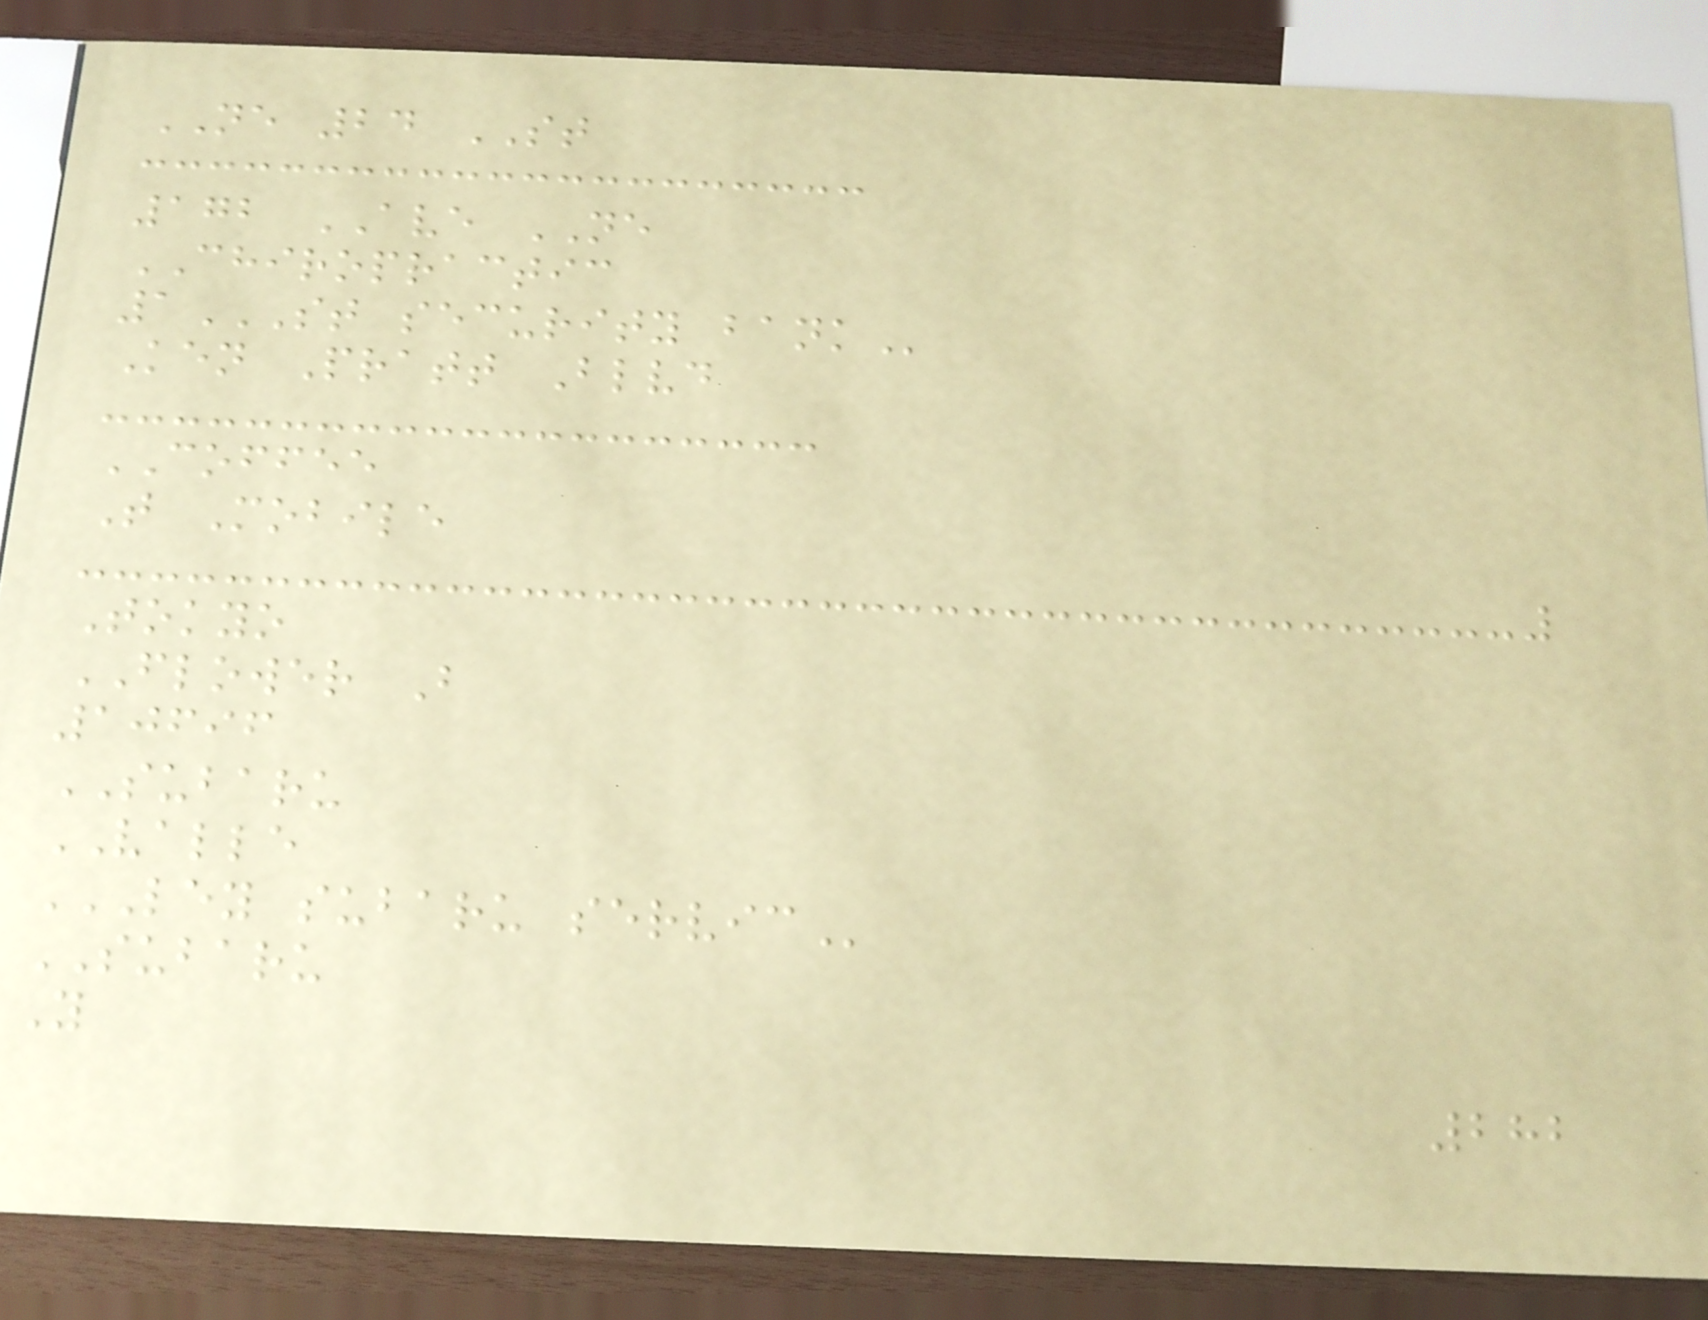NE 24 ST
172 AVE NE
CHIROPRACTIC
1ST SECURITY BANK
Ken Pratt Blvd
COFFEE
T Mobile
Tokyo
FLOWER B
10696
SUBARU
VALLE
LEY SUBARU SERVIC
SUBARU
Y
282
